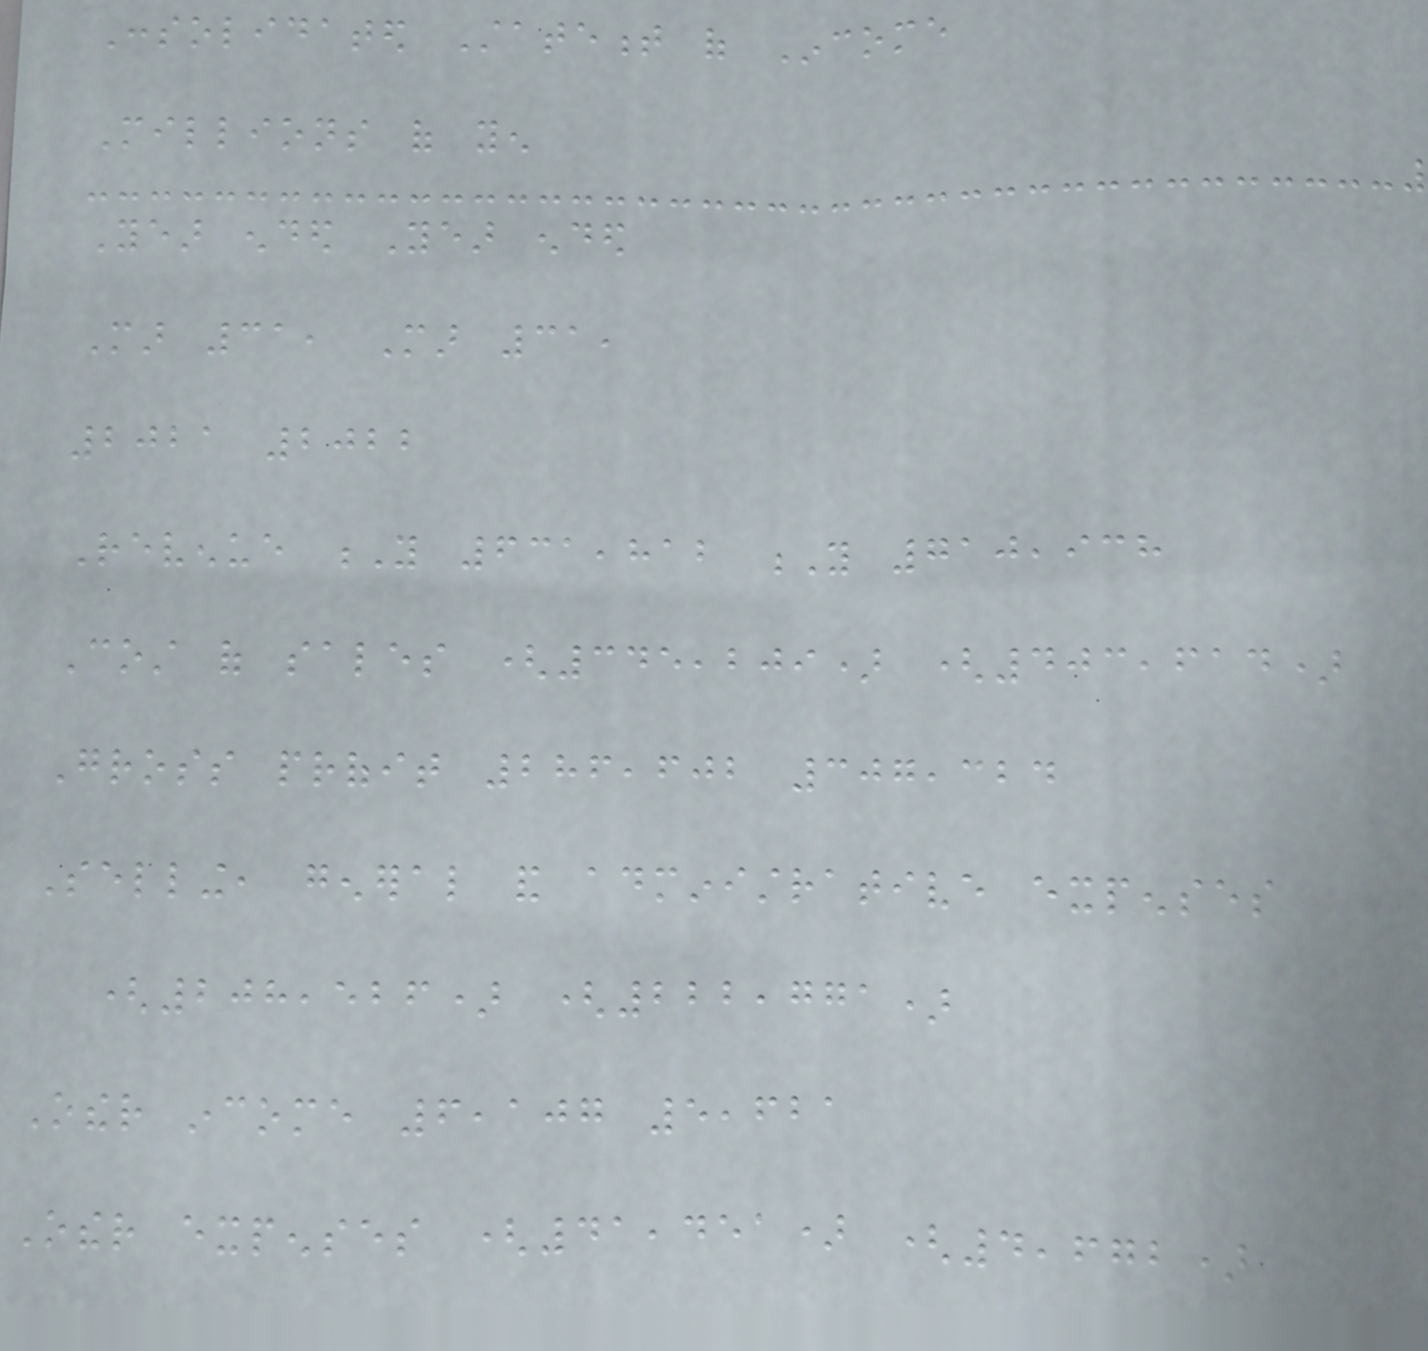Consolidated Statement of Income
Millions of yen
Year ended Year ended
Mar 31, Mar 31,
2021 2022
Revenue Y 631,812 Y 710,938
Cost of sales (345,209) (403,614)
Gross profit 286,602 307,324
Selling, general and administrative expenses
(208,526) (222,771)
Other income 6,107 5,621
Other expenses (41,451) (4,672)
